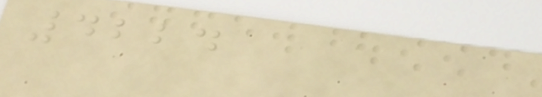4224
